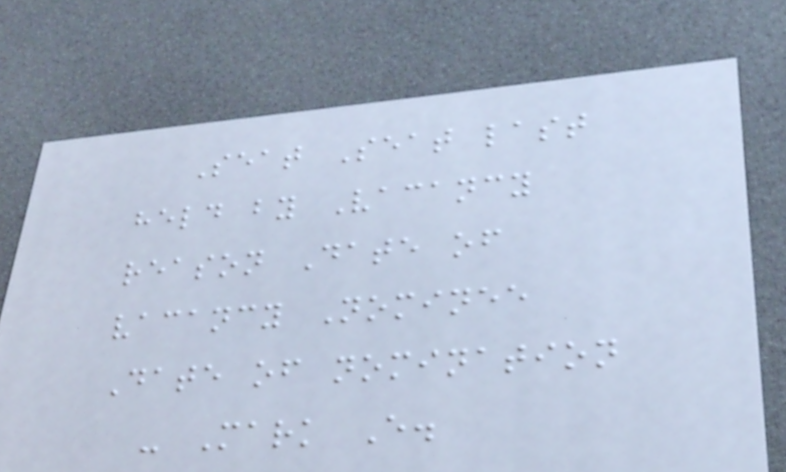Seat Seat last
held by Vacancy
reason Date of
vacancy Nominee
Date of nomination
- Mark E.
